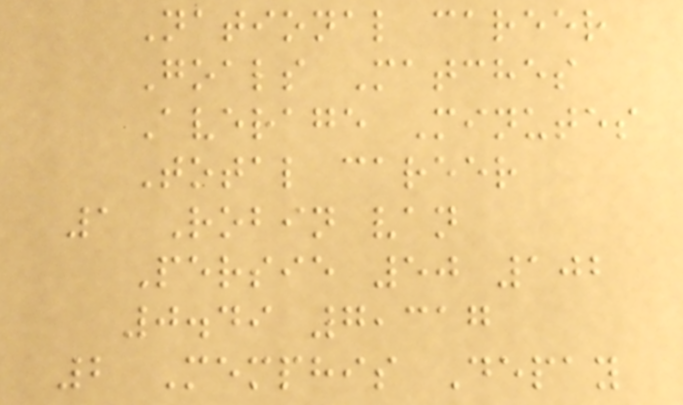National career
Goals Matches
Average Minutes
Total career
1 Robin van
Persie 50 102
0.49 7,317
2 Memphis Depay
